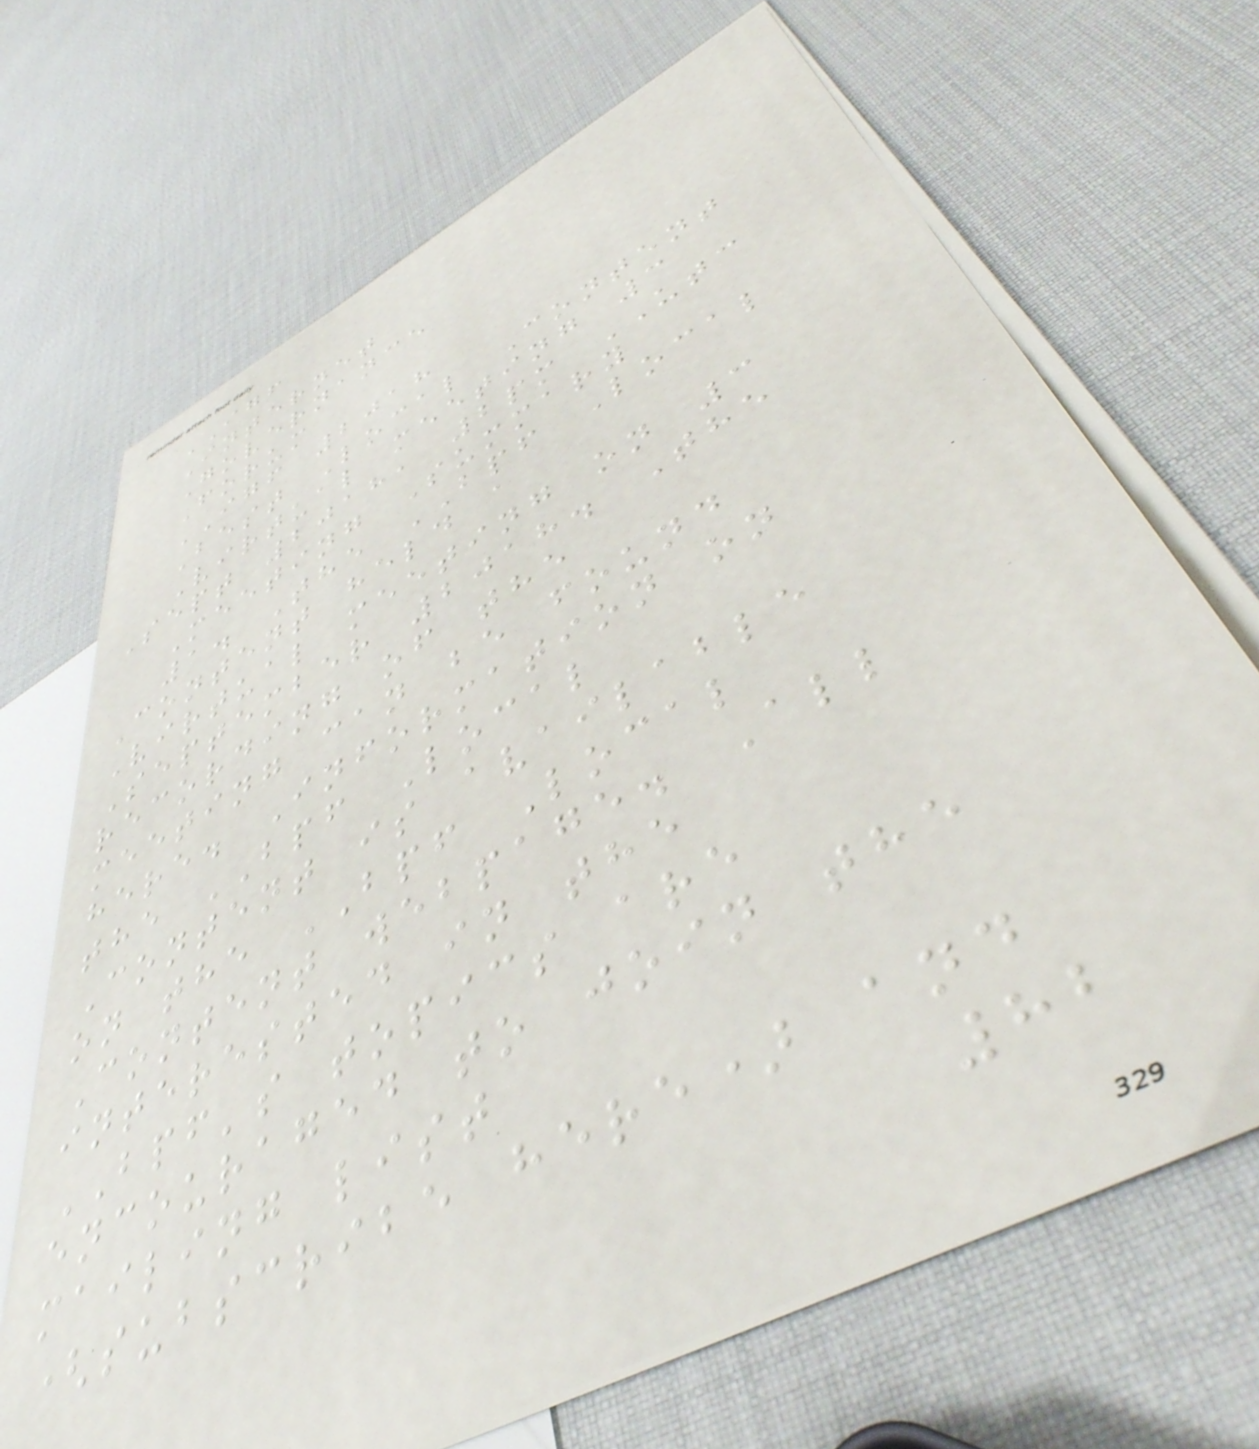IGF
Internet
Governance
Forum
IGF 2018
Best Local Content
Virtual meeting 3
Sept 2018, 2pm UTC
Meeting Summary
1. The BPF Local
Content held a
Virtual meeting on 3
September 2018. The
recording of the
meeting can be found
here. Information on
the BPF Local
Content is available
on the BPF Local
Content webpage. All
interested in the
BPF's topics are
encouraged to join the
mailing list
(subscribe here) and
82
